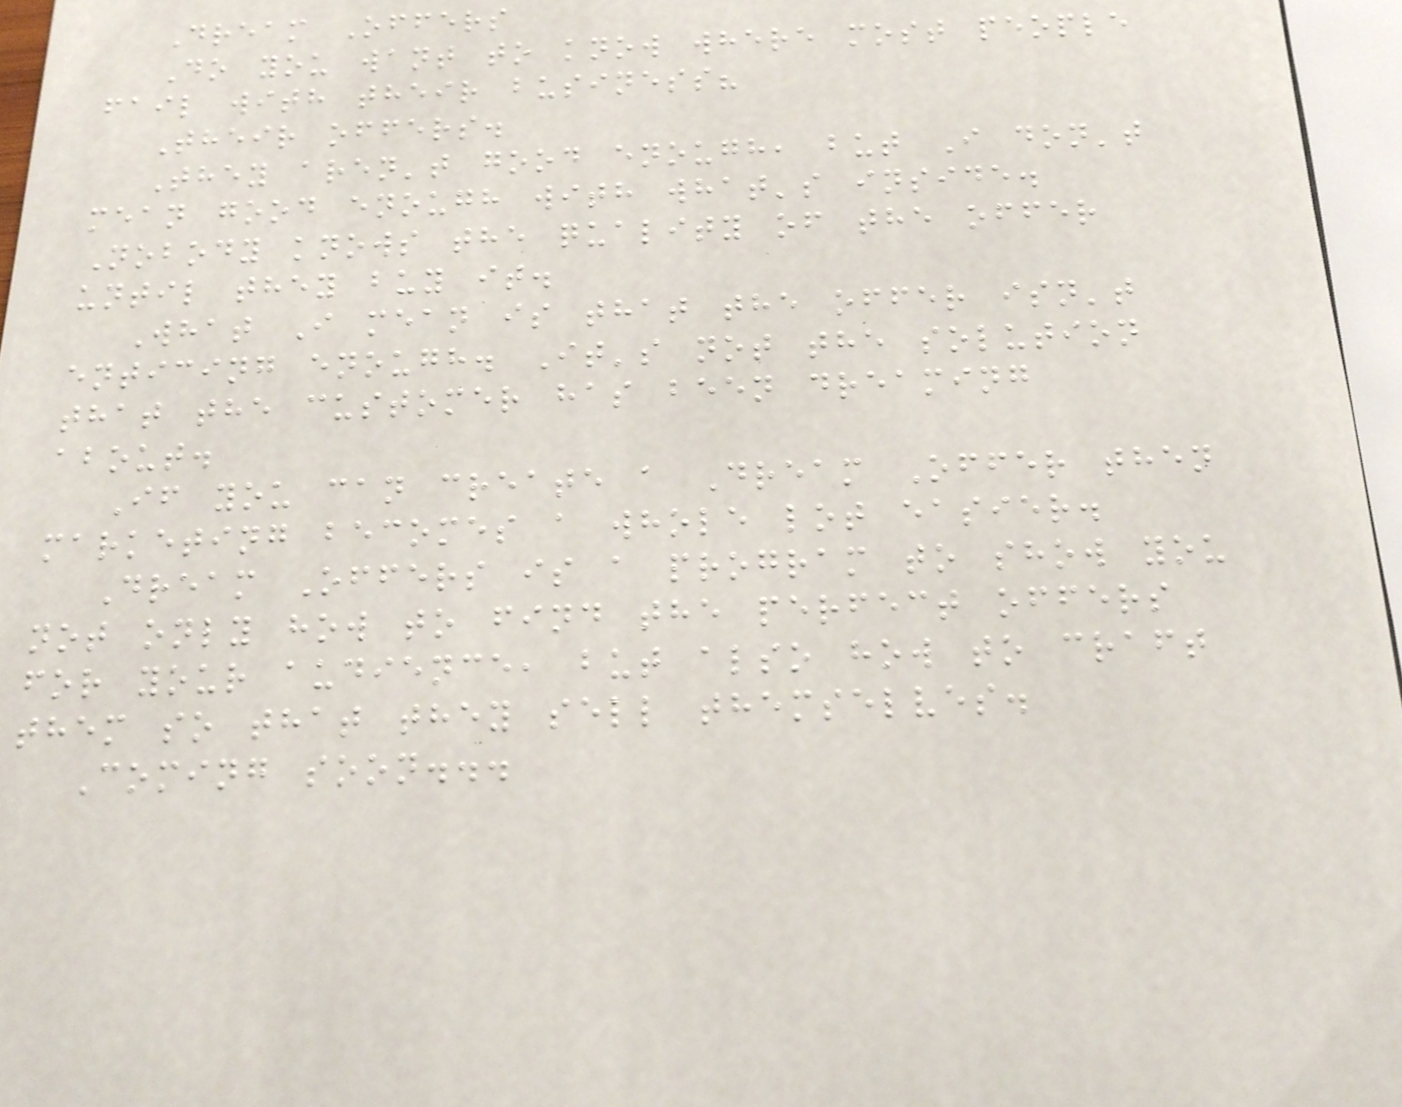Dream Offers
Do you want to know where most people
fail with their business?
Their offers.
They aren't good enough, but I don't
mean good enough with what's inside.
Nobody knows the quality of the offer
until they buy it.
What I mean is that the offer isn't
enticing enough. It's not the solution
that the customer has been dreaming
about.
If you can create a Dream Offer then
marketing becomes a whole lot easier.
Dream Offers is a program to show you
not only how to find the perfect offers
for your audience, but also how to craft
them so that they sell themselves.
Coming soon...
